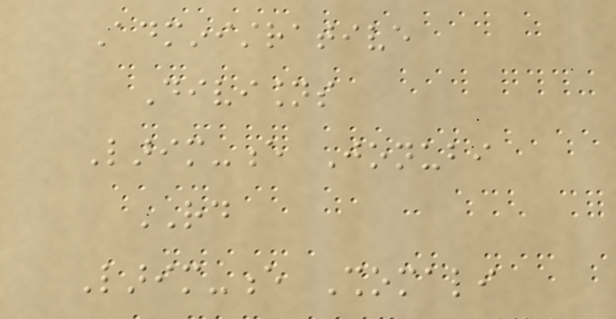Administrative
Divisions
Larim-e Jonubi
RD
Larim-e Shomali
